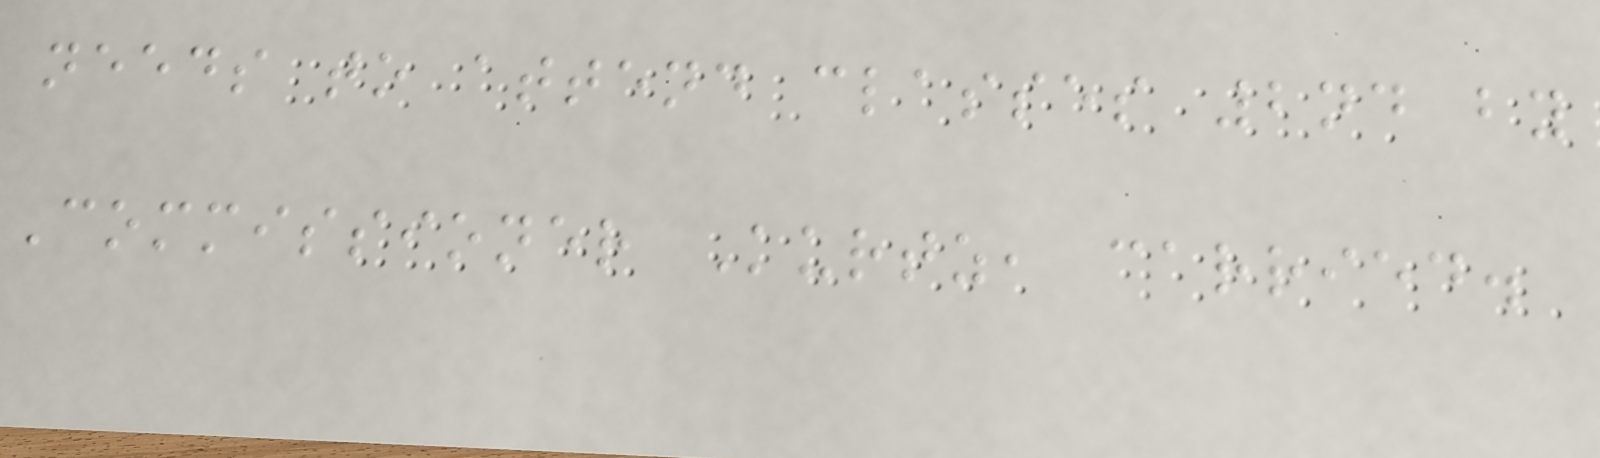needs to attend classes 2nd by
Commissioner Kurtz, carried.
